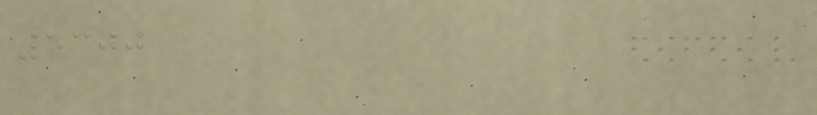5300
